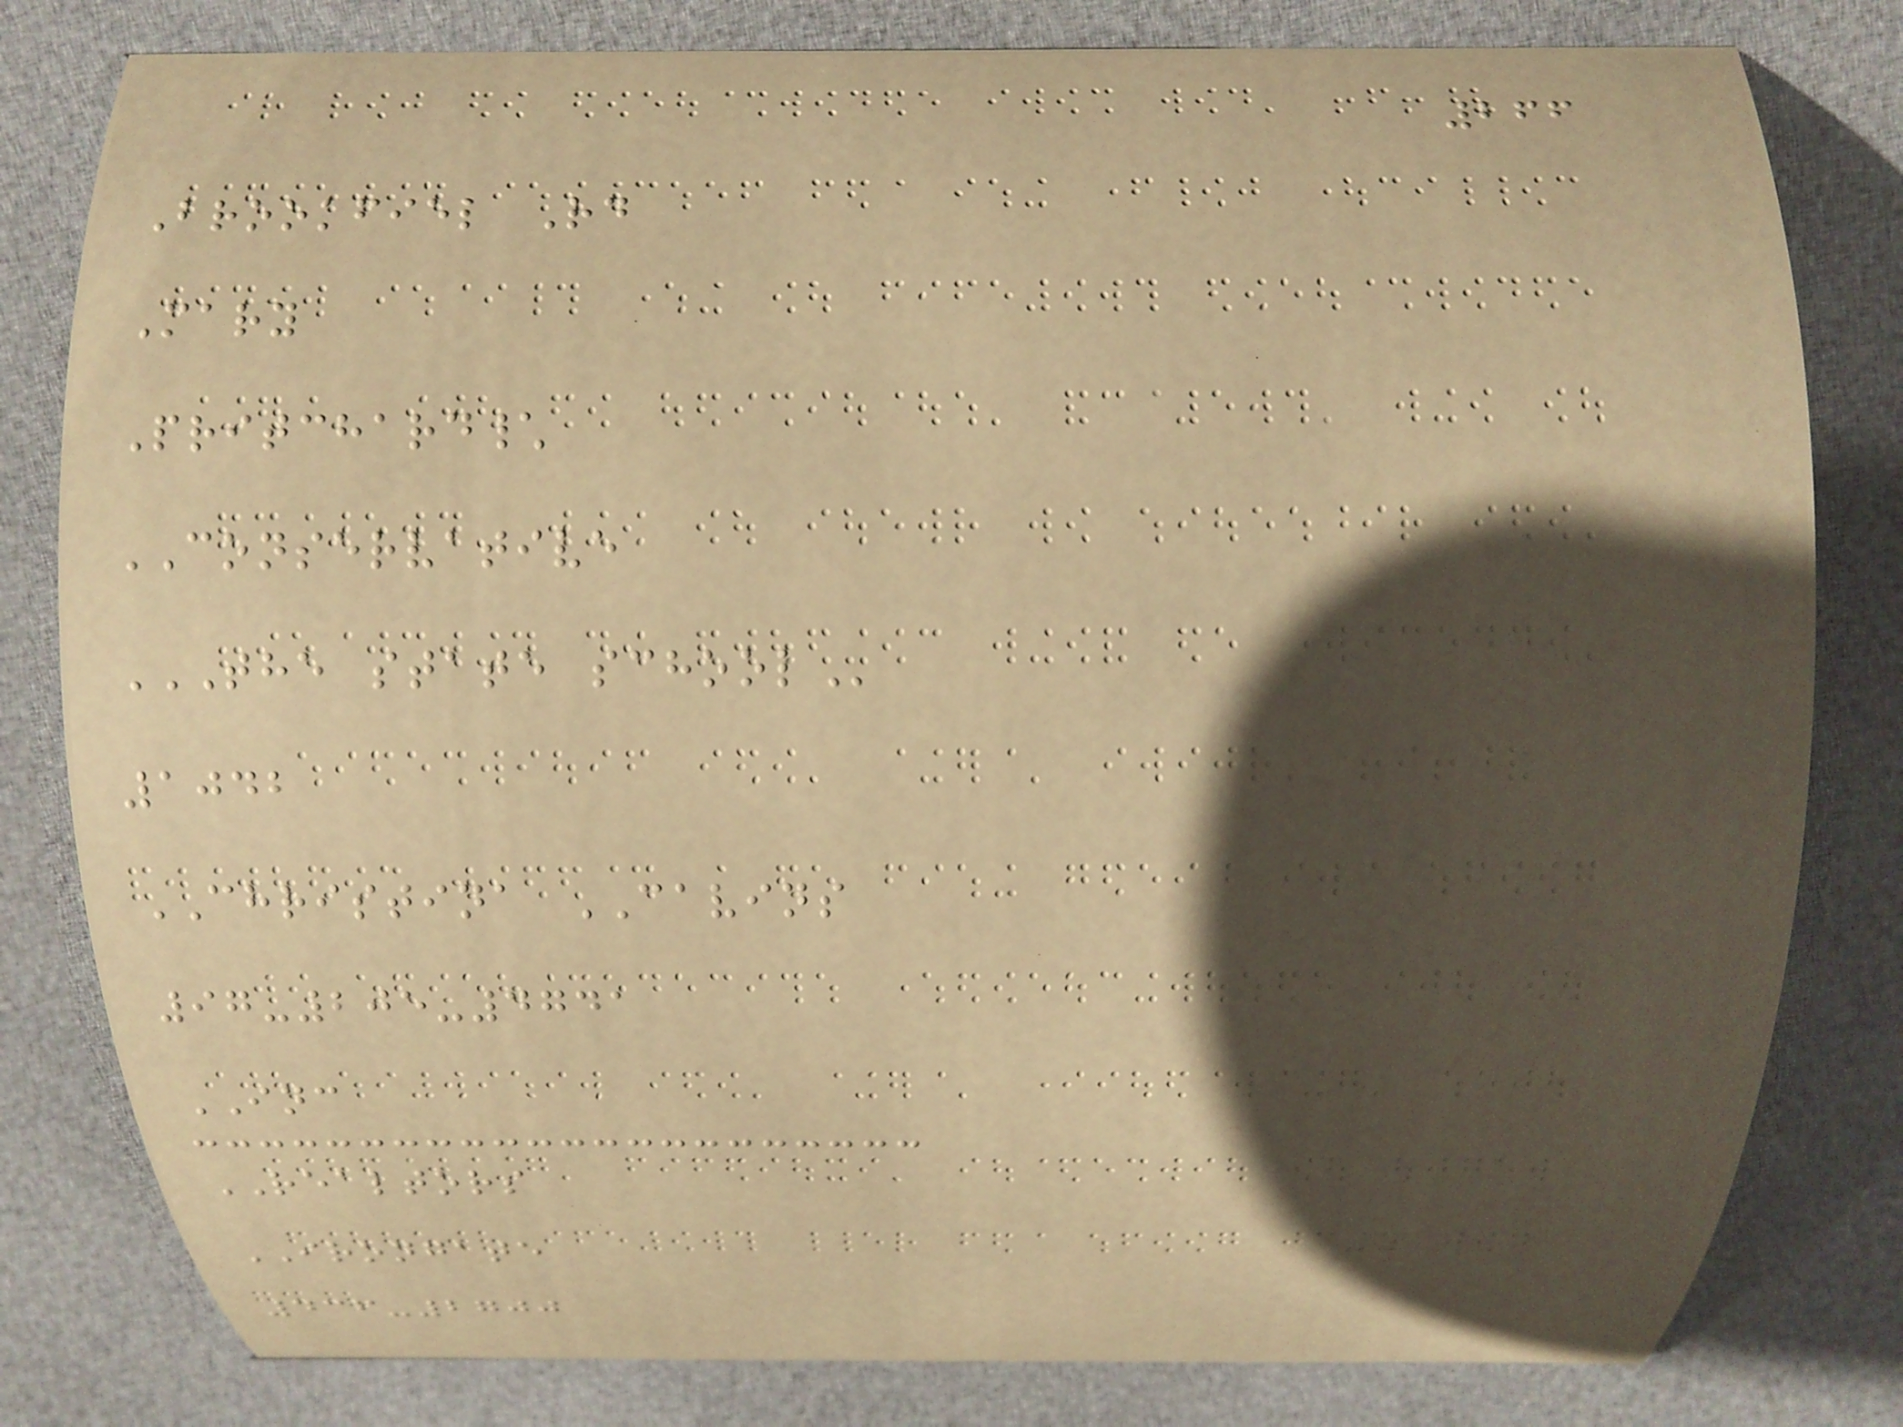266
Brookfiel Rd
Mary
Pritchard\
CONSERVATIVE
THE STATE SCHOOL
1042
CHRISTINA CAVINS
97-205-4741
INC
REALTORS
IRONGATE
436-2700
